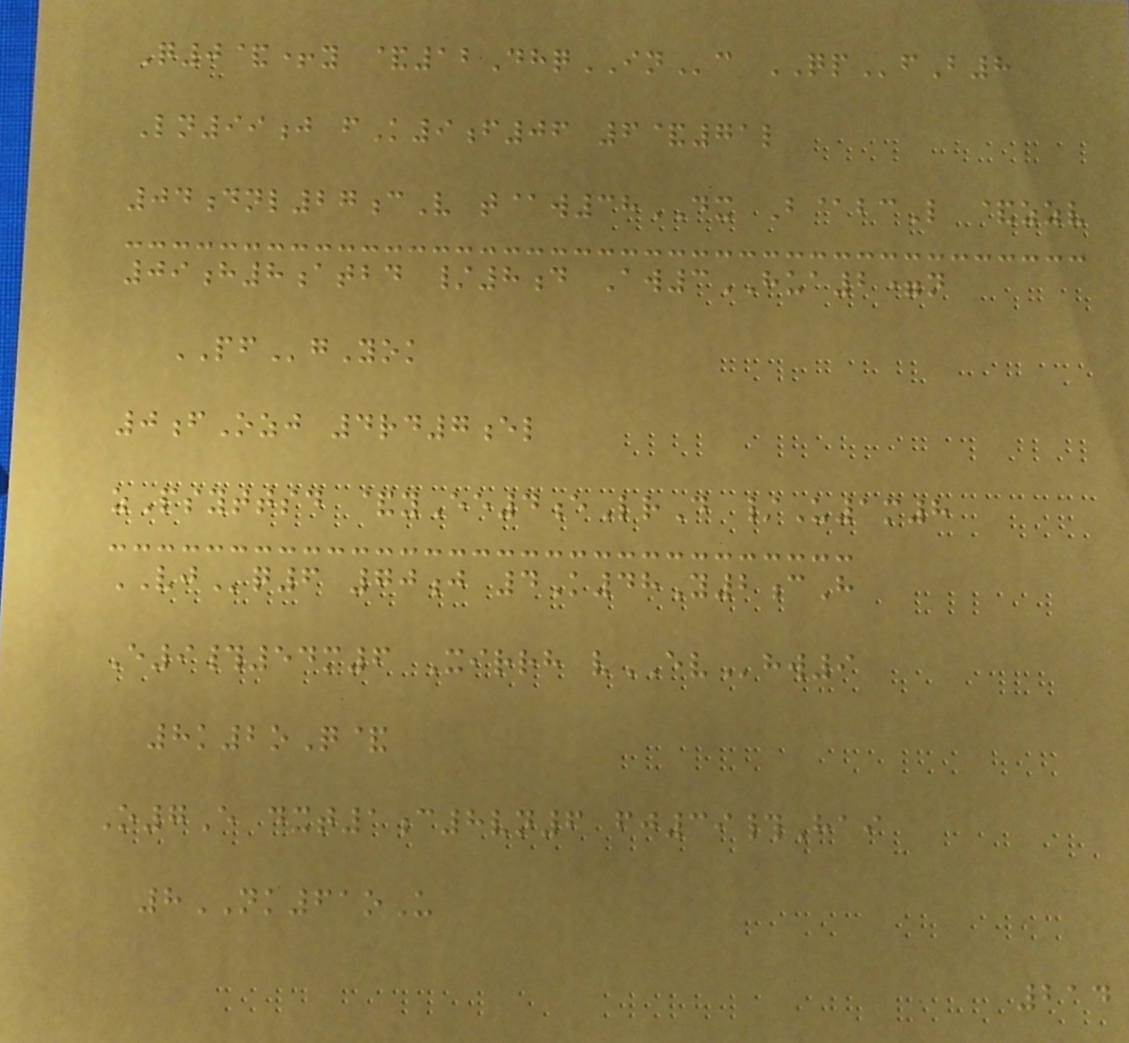Q0&+y &12DhqINc QPfB8
Ln99j fK9f06 6&71l
04dnl27cV t@w38DX B@bcL &zzv
09h8atbd /8d Aw3HUA2=n
PFgYok
0fOzj 4rd7el
zPsyttsd &yEe4eLrD /U1m8
VJq6 70j 4K48Y2cH
E9#54m6 Xirrh vEVhw9
8k2oQ&
O7E dxt1c8vn6 fj39#Hai
8NK61oU
214
